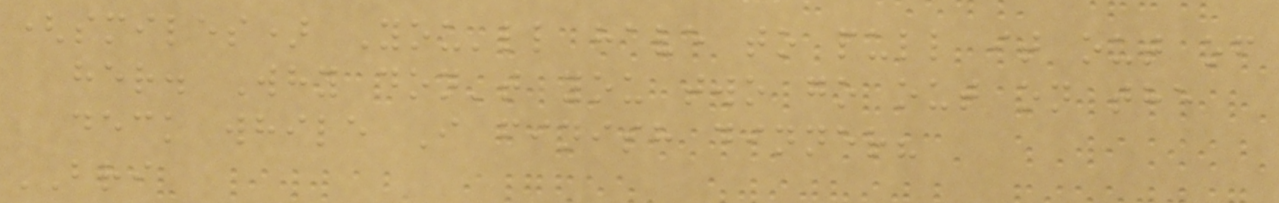(smiles) You'll have to pull it out of
her. Why don't you two go out on the
deck while I finish dinner?
BRI
